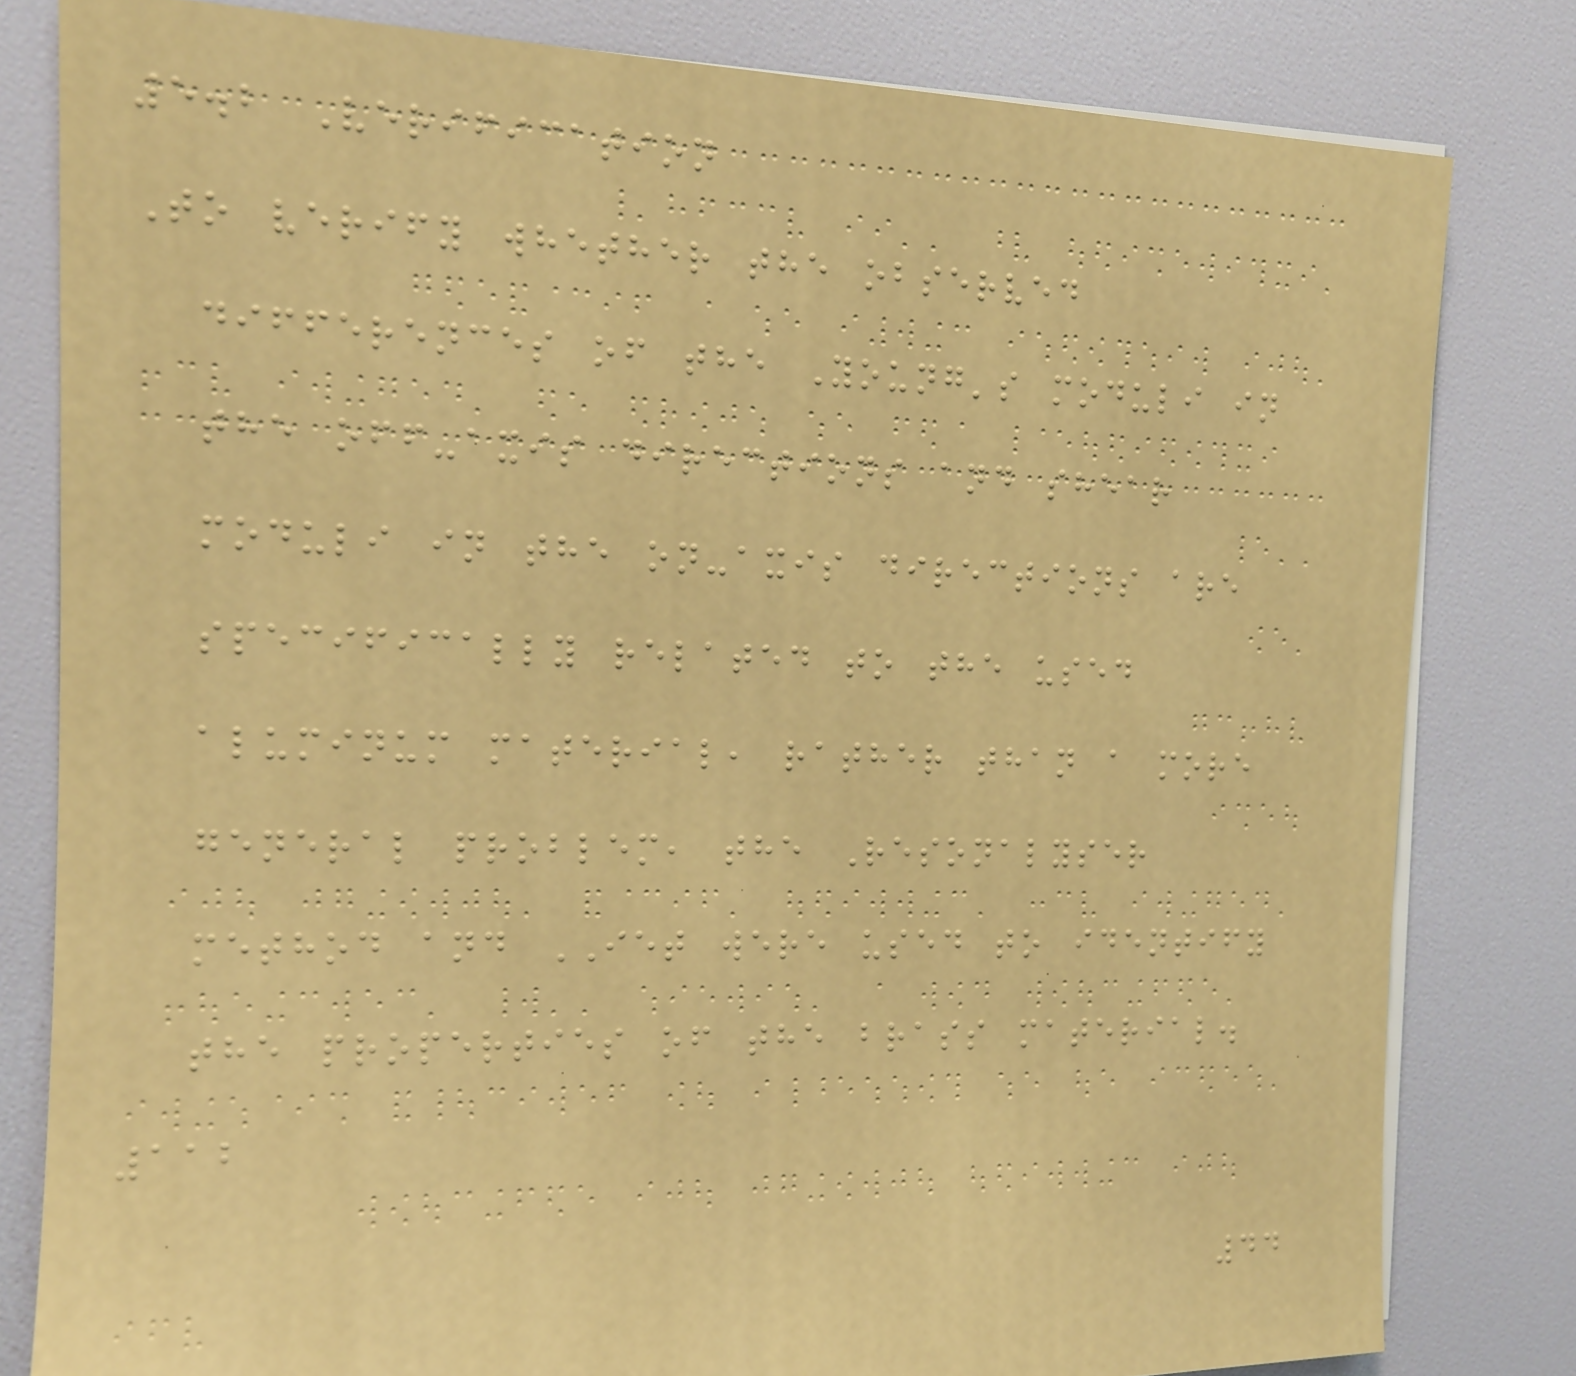5.2 Verification
To verify whether the observed
differences of the Young's moduli in
the off-axis directions and shear
moduli in the on-axis directions are
specifically related to the used
aluminum material, rather than a more
general problem, the Resonalyser
method and IET were used to identify
the properties of the brass material.
112
44
